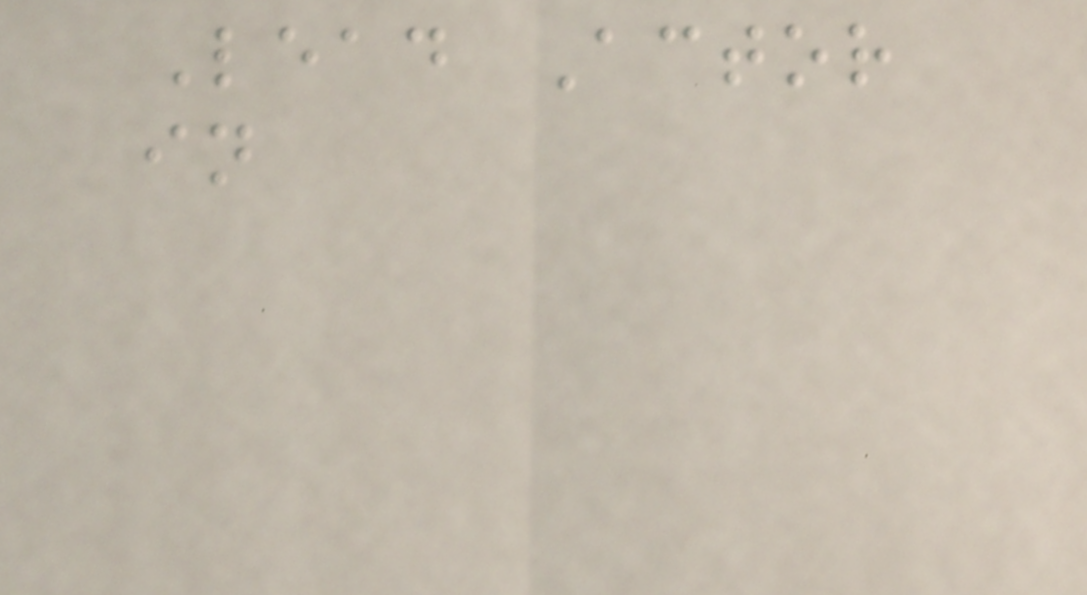Lead Actor
in
